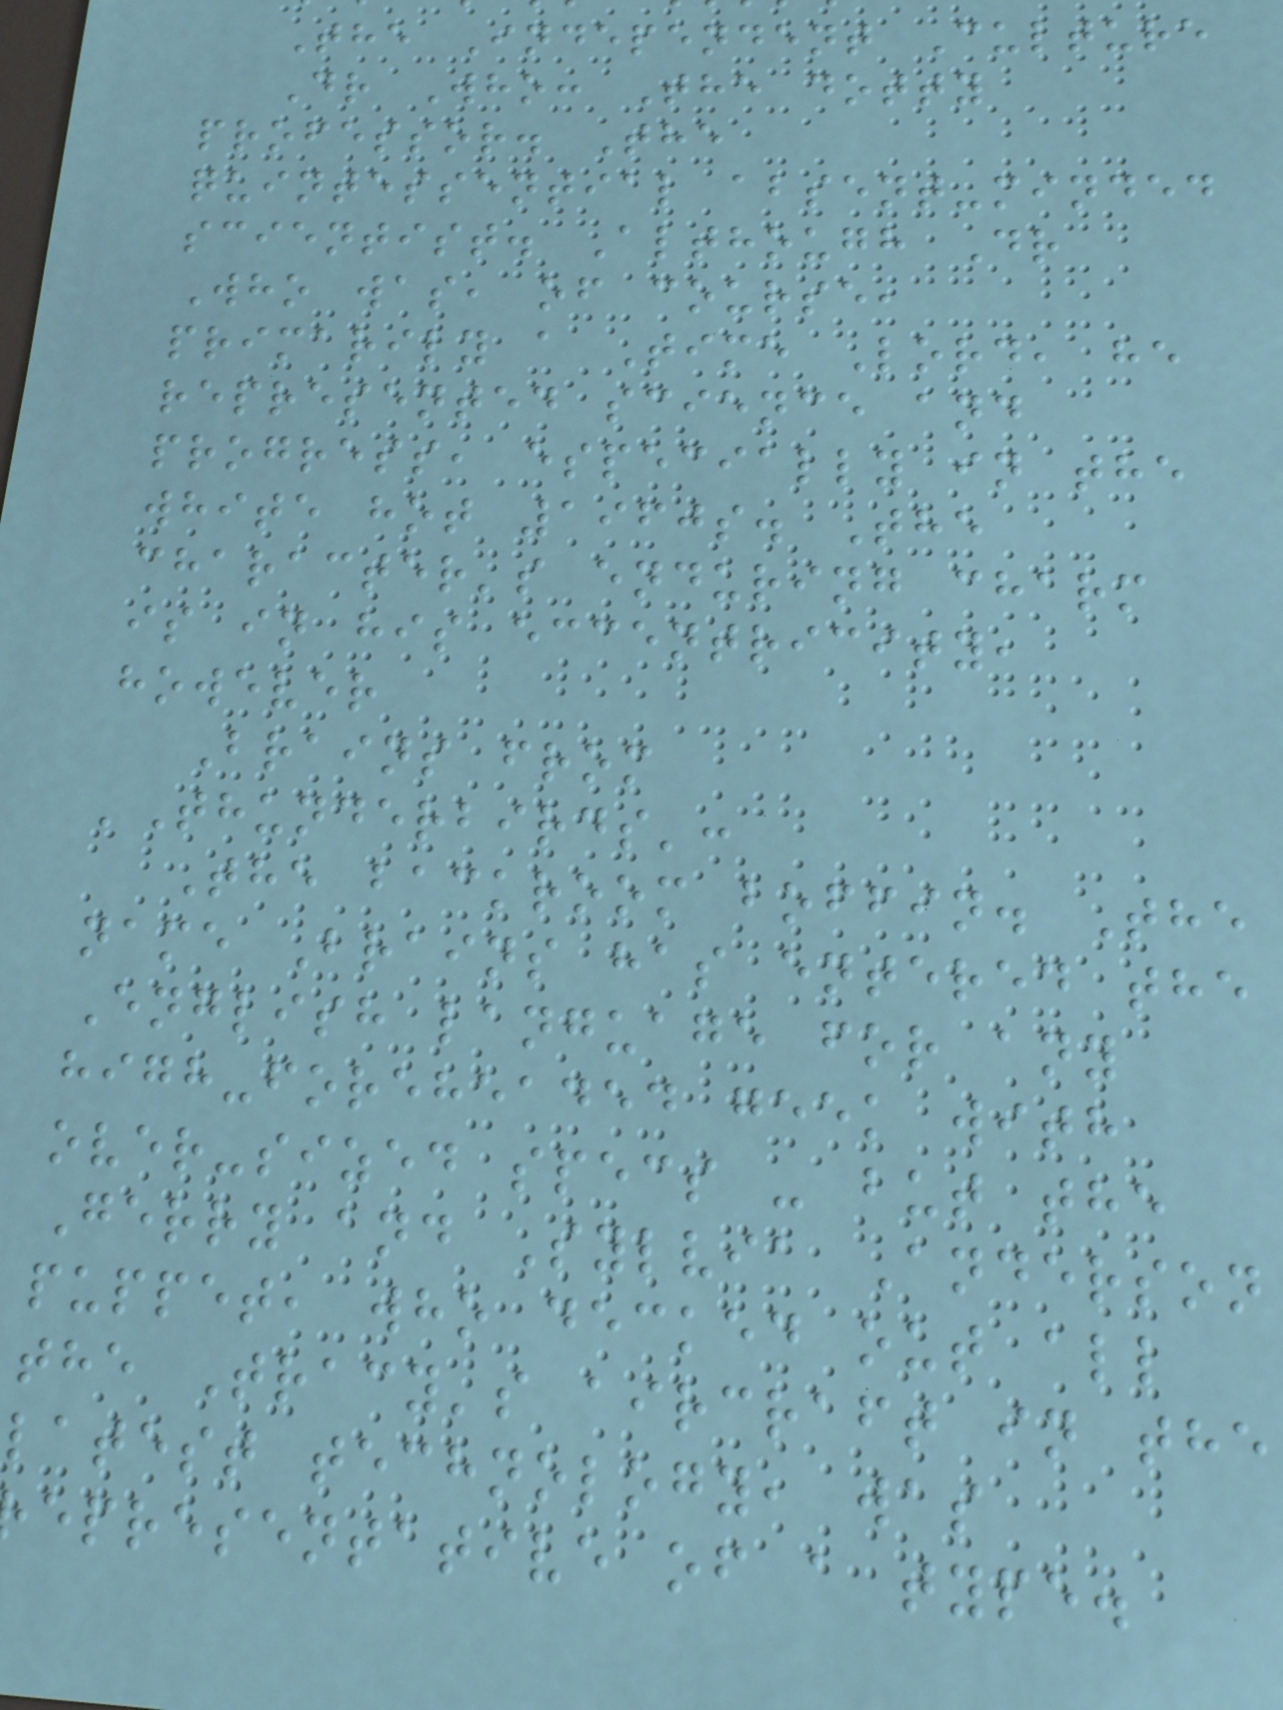The Independent Culture
Dr Who: The dotty
professor. The
quintessential absent-minded
scientist. Although Dr
Who was, of course,
primarily a Time Lord, he
represented science and
progress, especially in the
white hot 1960s. The
character's enduring charm
is in his eccentricity,
however
Brains from
'Thunderbirds':
The backroom boffin. The
name Brains has entered the
English language for any
high-foreheaded geek with
over-sized specs - but the
Gerry and Sylvia Anderson
puppet, who decked out all
the Tracy's aircraft in the
latest technology, was
epresentative of a type.
